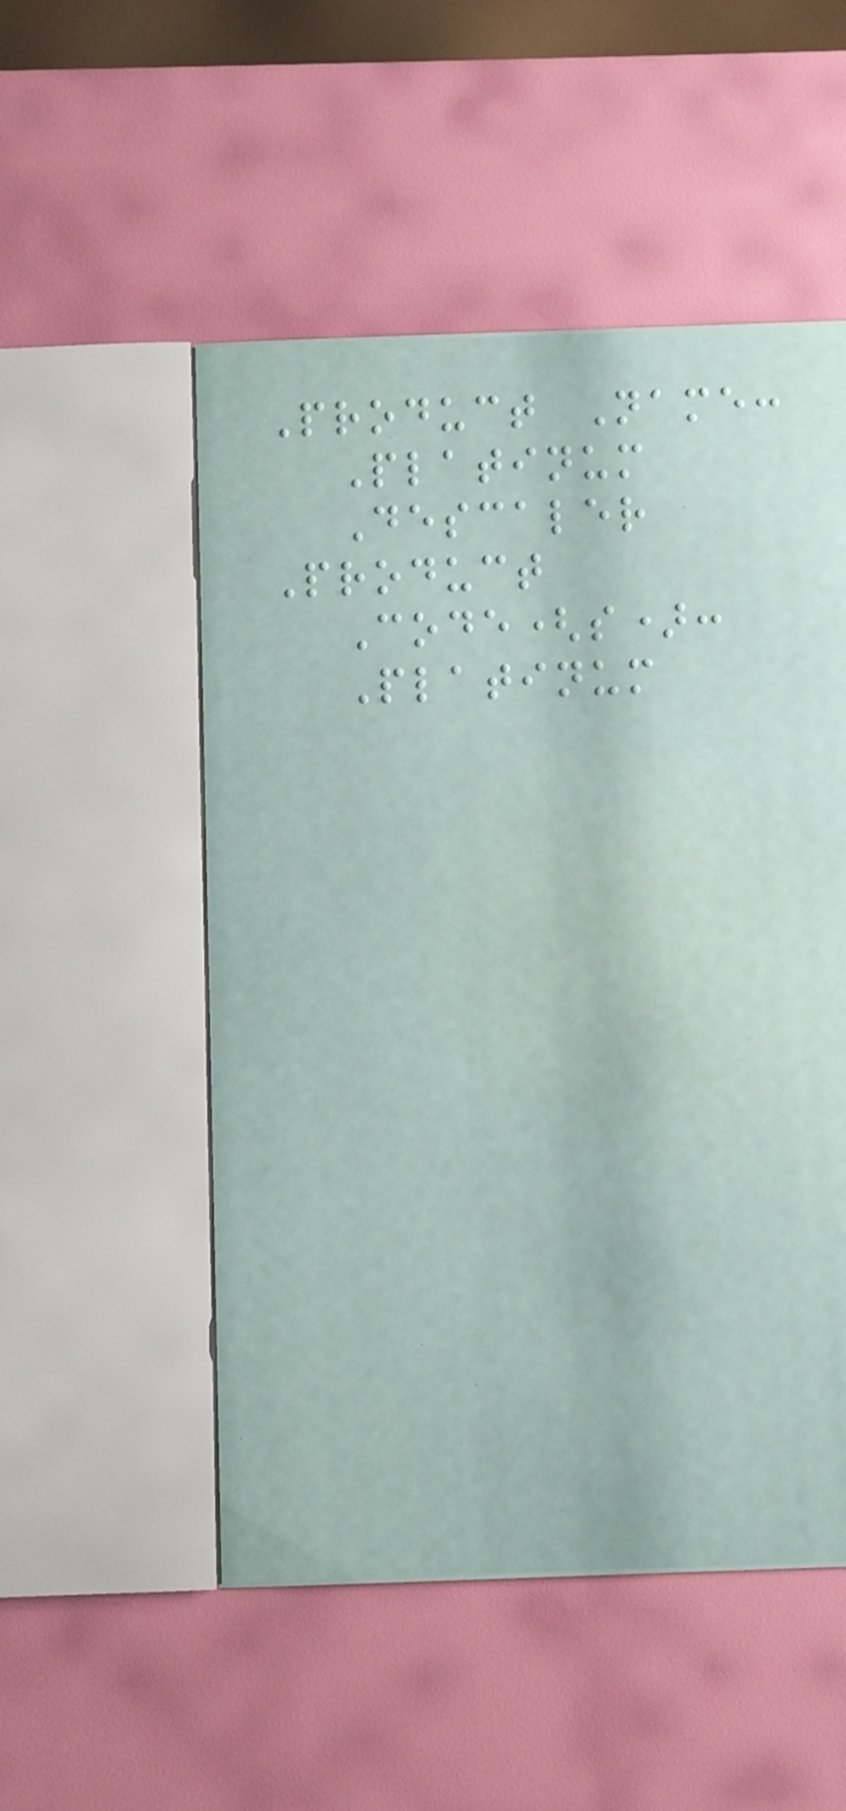Product Name:
Platinum
Descaler
Product
Code(s):
Platinum
